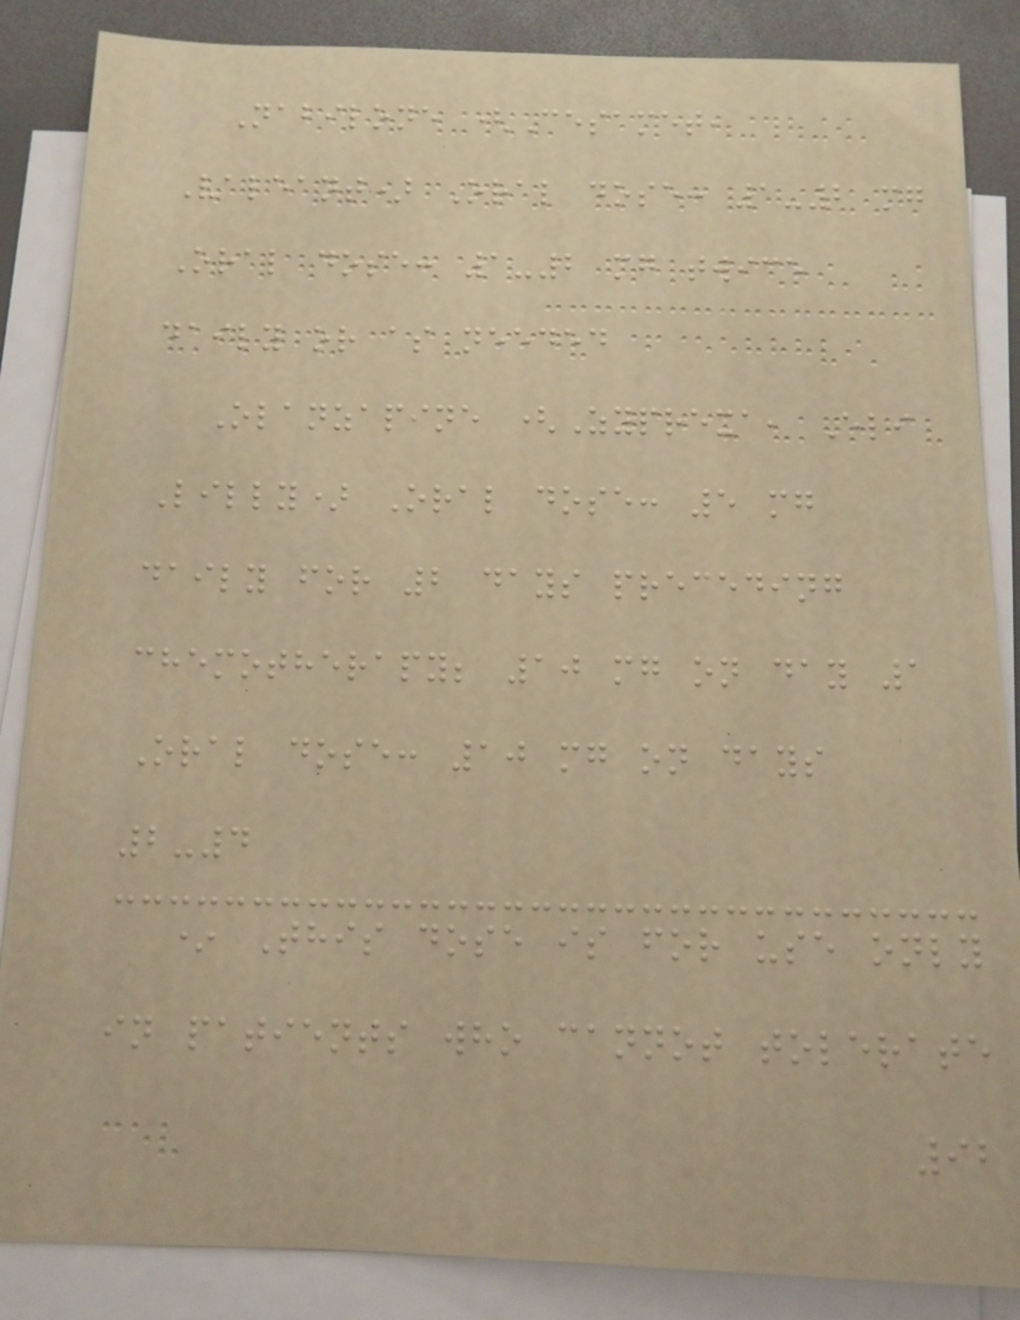Nabilone (Cesamet,
Valeant) Oral dose: 1-2 mg
Oral dose: 1-2 mg twice
daily or as needed
Olanzapine (Zyprexa, Eli
Lilly) Oral dose: 5 mg
daily for 2 days preceding
chemotherapy; 10 mg on day 1
Oral dose: 10 mg on days
2-4
* This dose is for use only
in patients who cannot tolerate
92
